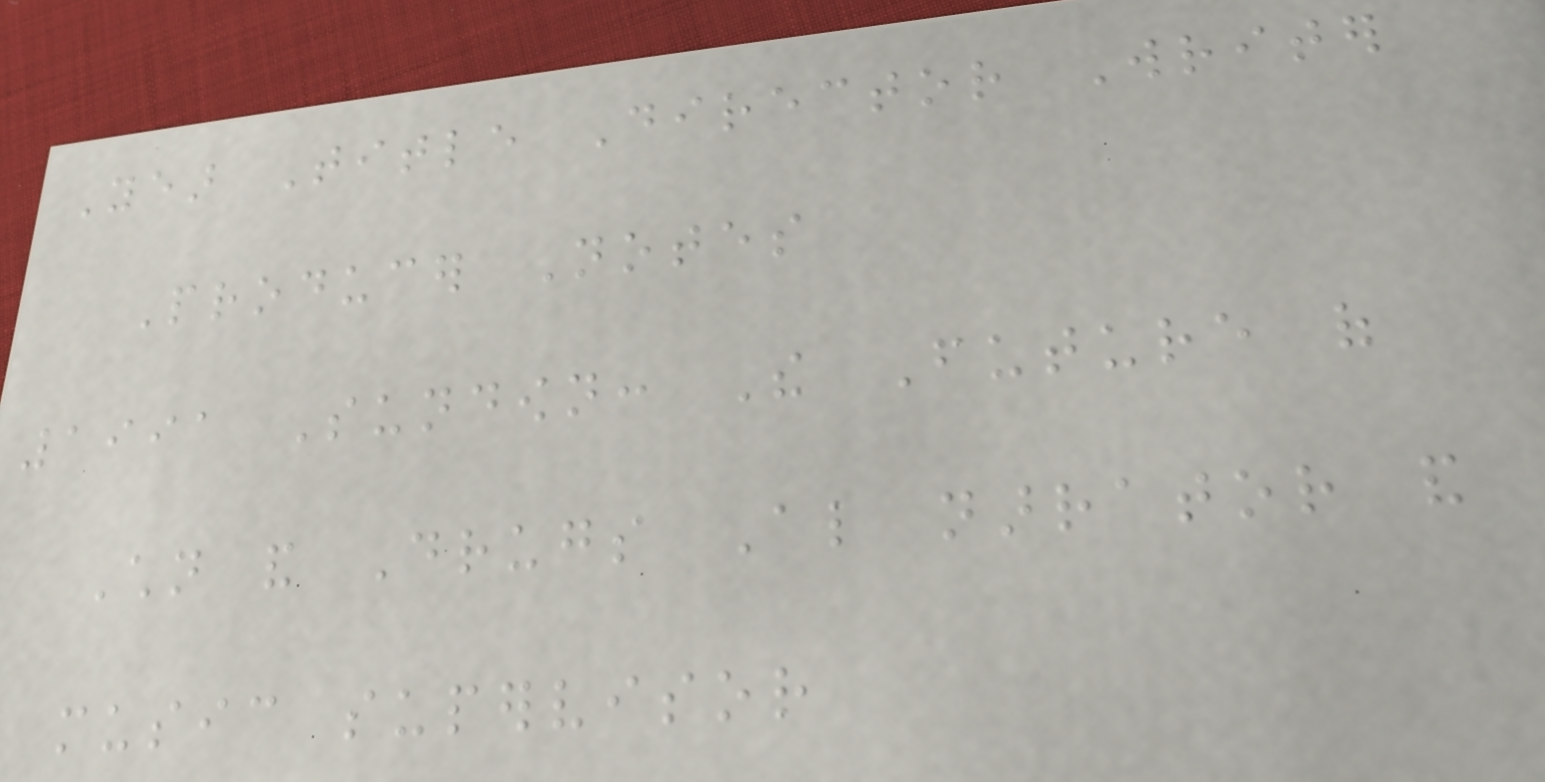Year Title Director Writer
Producer Notes
1991 Sundown: The Future of
Children and Drugs Also narrator and
music supervisor
